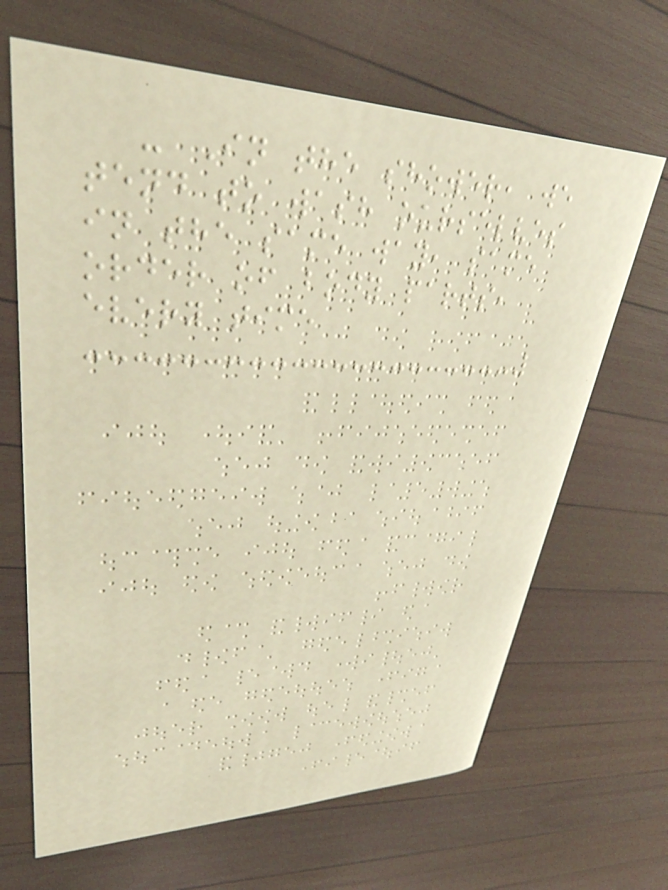- In the shower, we
tend to wash ourselves
in the same way, same
order of body parts,
every time
